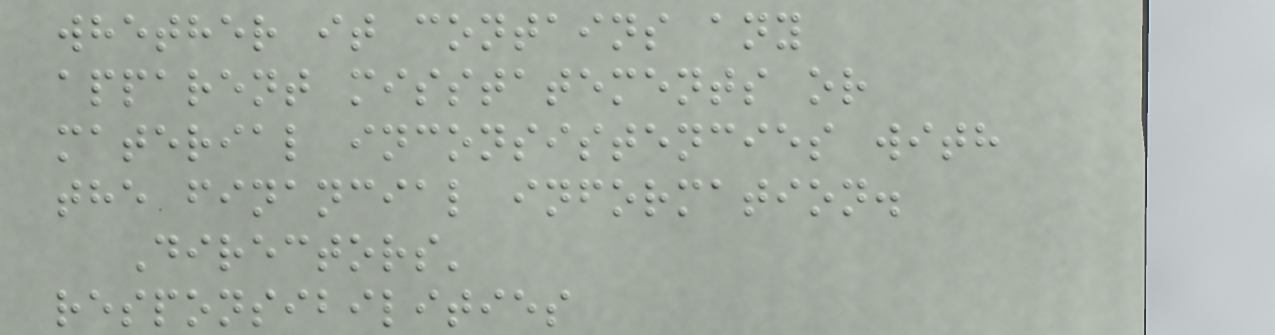whether it contains any
apparent misstatements or
material inconsistencies with
the financial information.
Directors'
responsibilities
